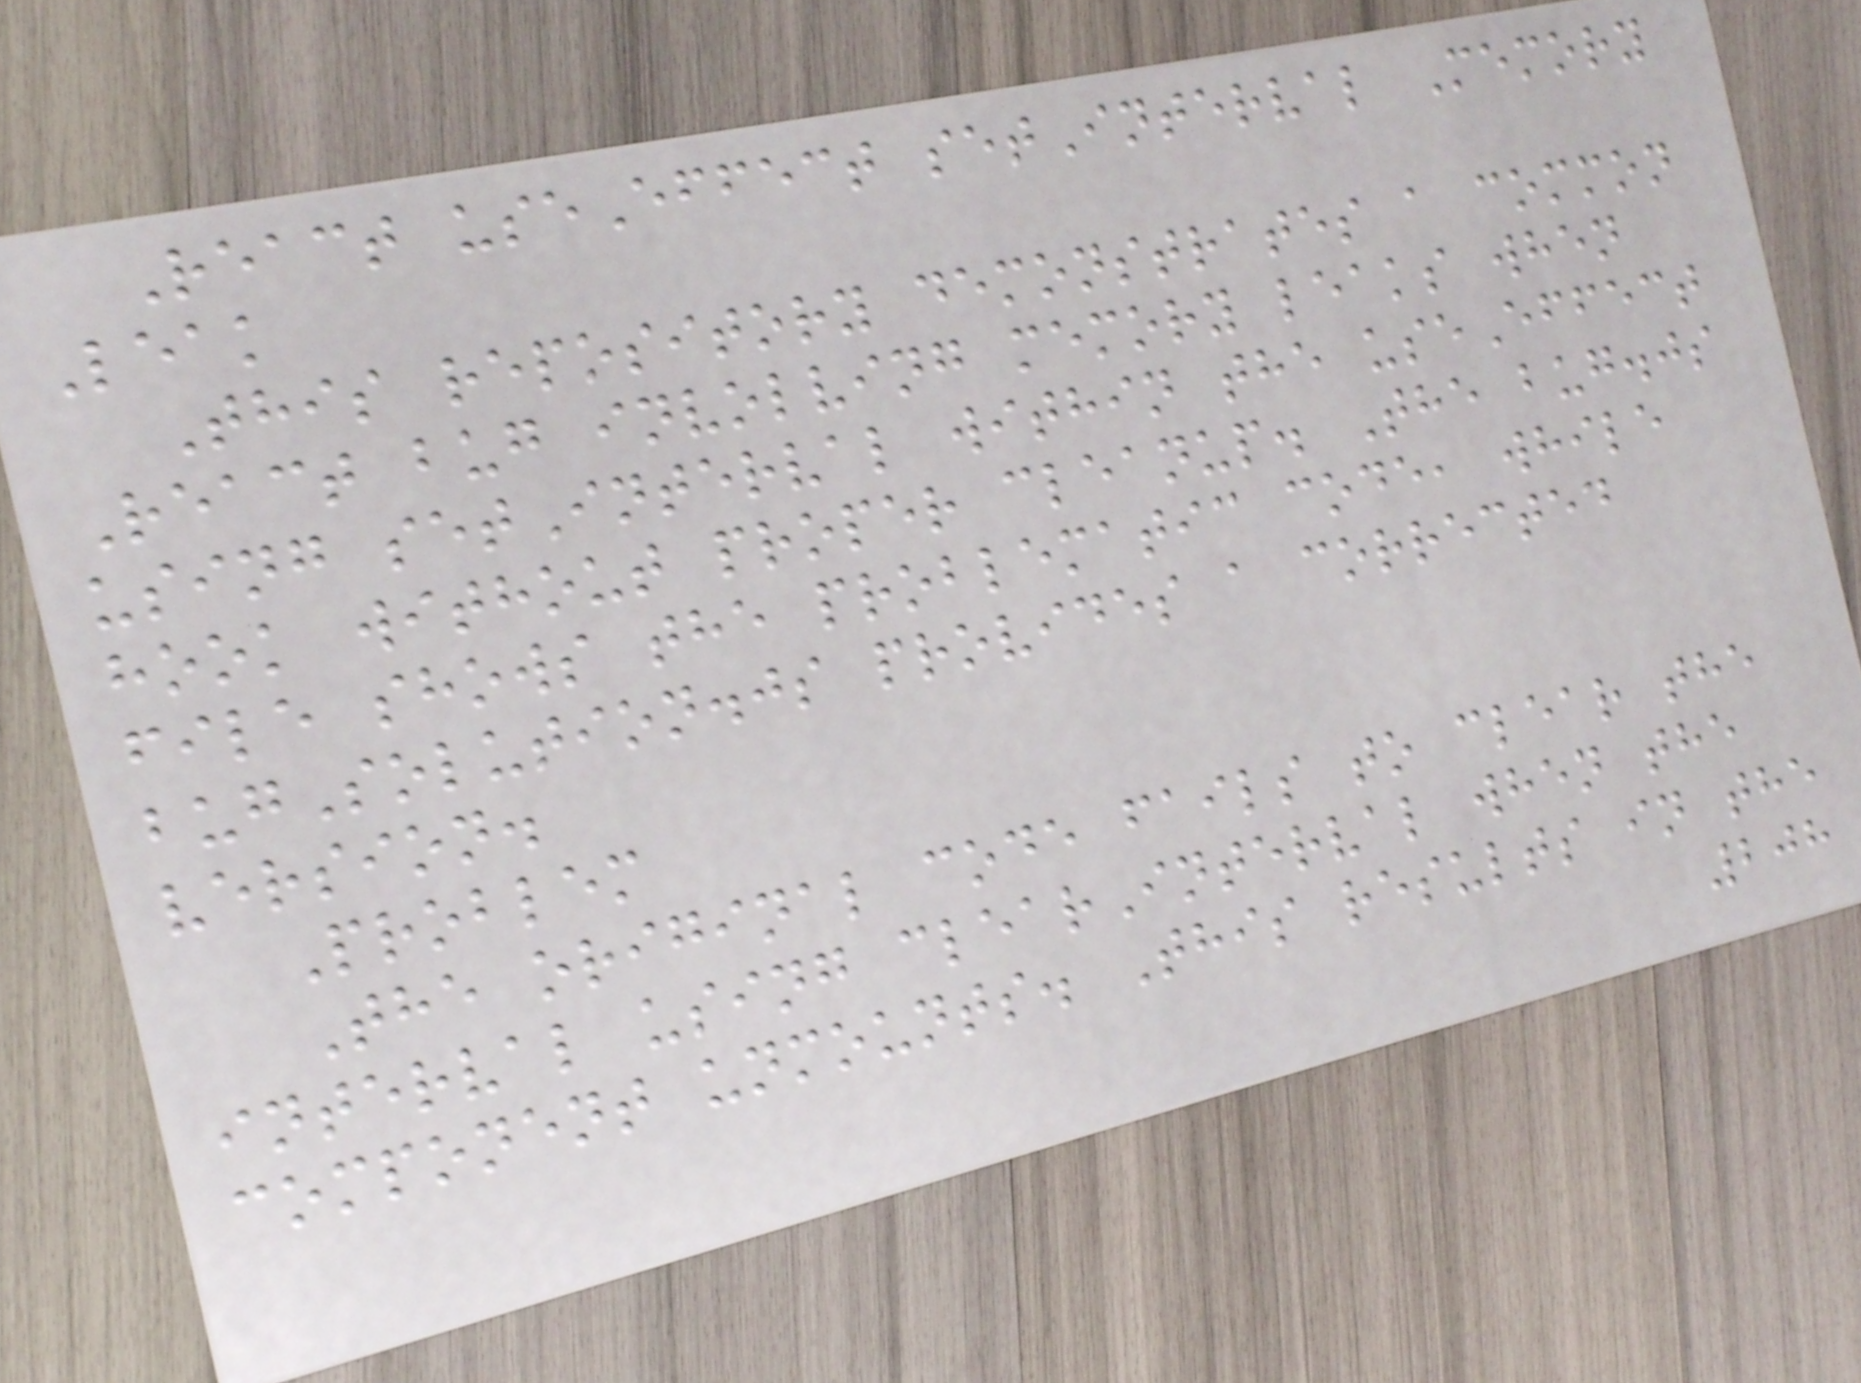React useEffect setInterval Memory
Leak
This repository demonstrates a common
React bug involving memory leaks when
using setInterval within the useEffect
hook without proper cleanup. The bug.js
file shows the problematic code, while
bugSolution.js provides a corrected
version.
Problem
The original code fails to clear the
interval using clearInterval when the
component unmounts. This results in the
208
